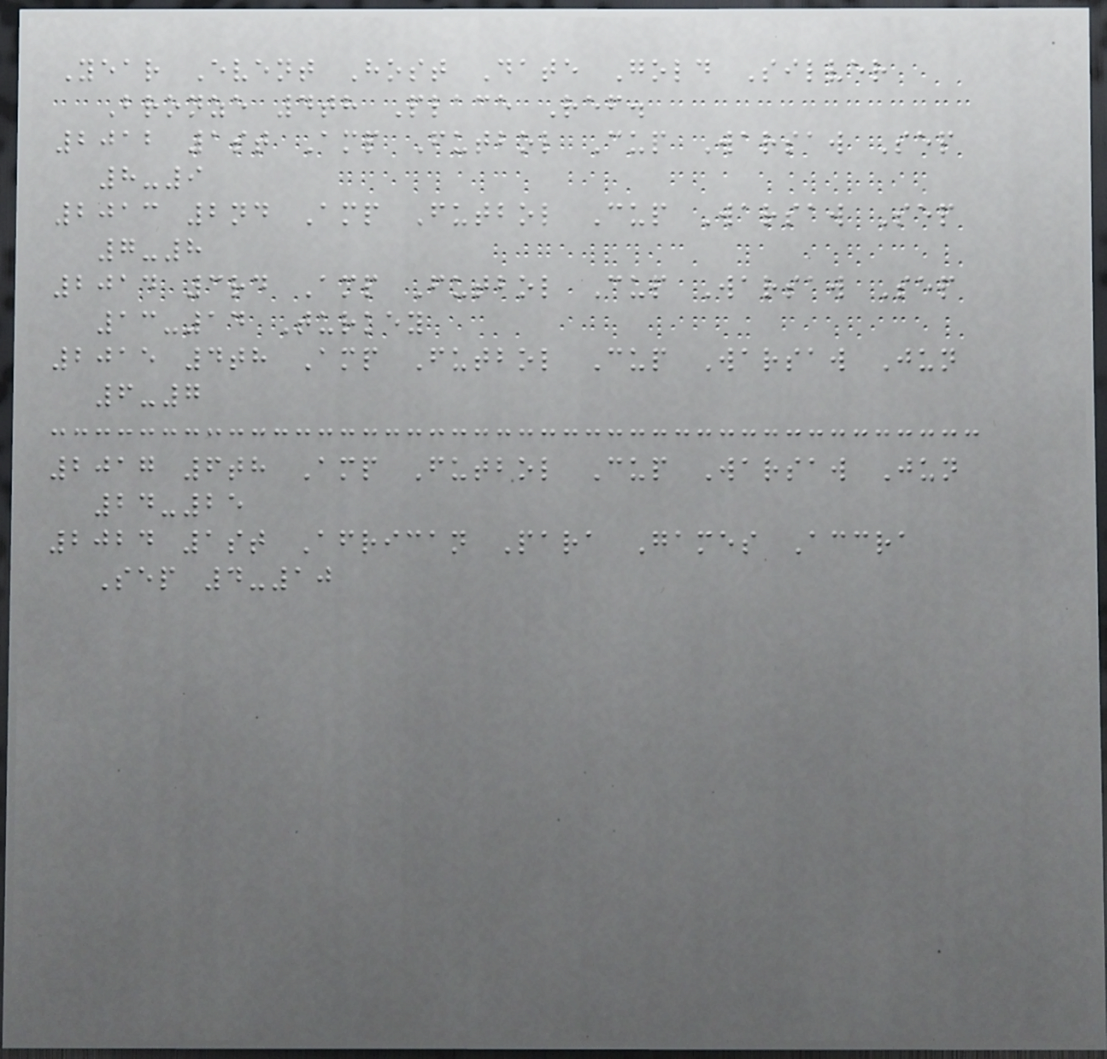Year Event Host Date Gold Silver
Bronze 4th Place Ref.
2012 1st Amp Futbol Cup Warsaw Sep
8-9
2013 2nd Amp Futbol Cup Warsaw Sep
7-8
2014 3rd Amp Futbol Cup Warsaw Sep
13-14 Turkey
2015 4th Amp Futbol Cup Warsaw Jun
6-7
2017 6th Amp Futbol Cup Warsaw Jun
24-25
2024 1st African Para Games Accra
Sep 4-10
